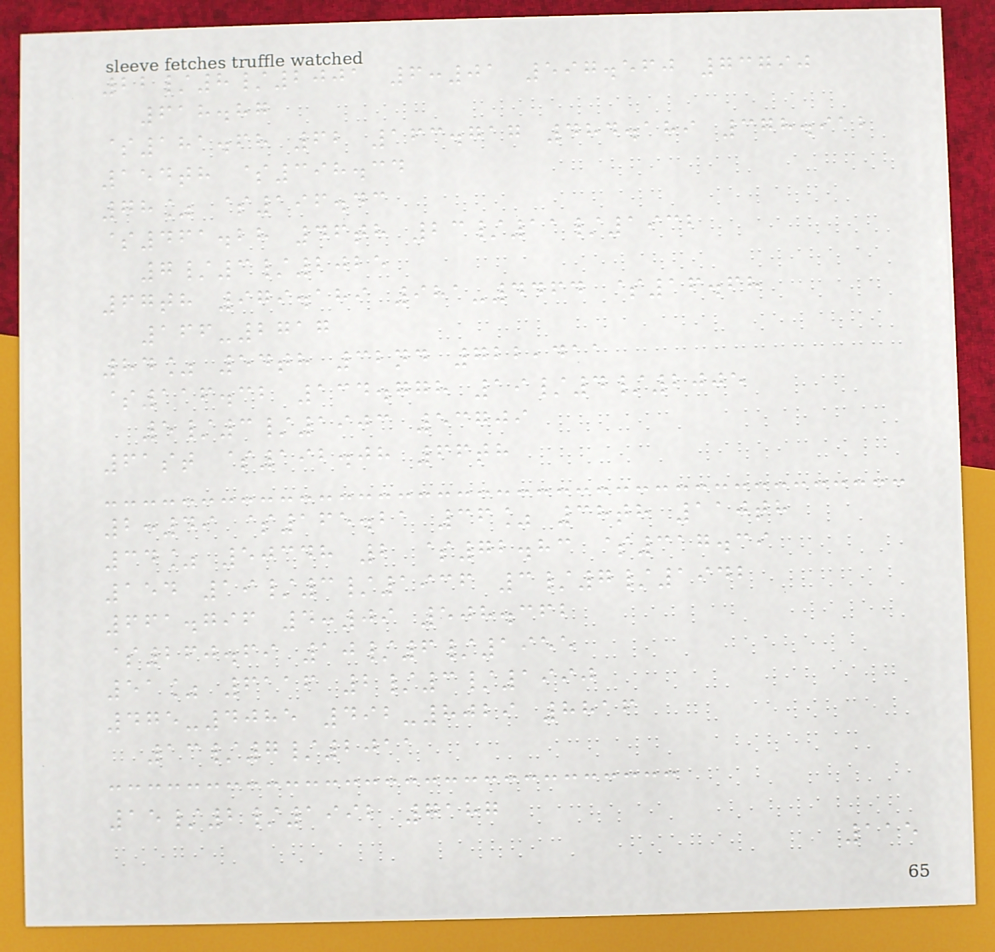22/8/2001 6:01 597.560 73790
618.87
$181.68 62 163.717 484.189 378.912
154th $398.34
78% $196.43
$461.28 46th 23/11/1932
7/3/2025
67th 979.189 981-4464 $16.68
166-2717
84% 54th 32nd 722,411
$116.32 134.778 19/4/2005
5/3/1903 53709
61st $192.08 66th
2:49 $165.21 36% 38th 110th
34% 50348 2 $72.83 $317.39
154 19/3/1936 3/7/1942
661.796 4:09 508.362
$260.69 10/6/1955
51% 6116 2/3/1990
475-4085 492-8029 8816
13/7/2011
15/2/1992 7187
115
